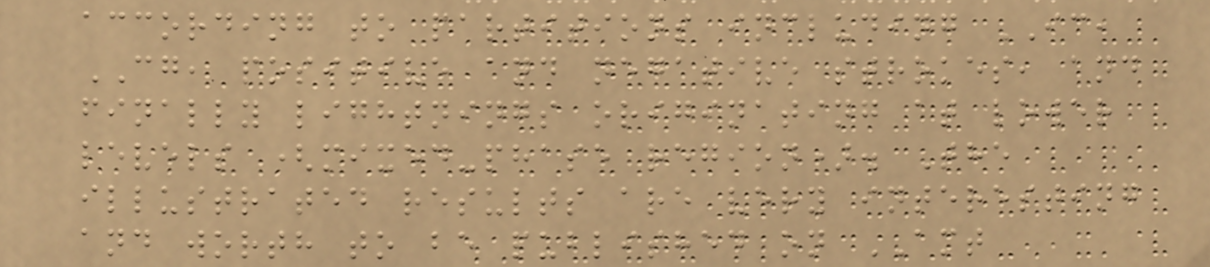according to partitions including IC,
CG, positive and negative strokes, and
finally lightnings originating at lower
levels (mixed-phase region). The
illustrated results are very interesting
and worth to be published on AMT
